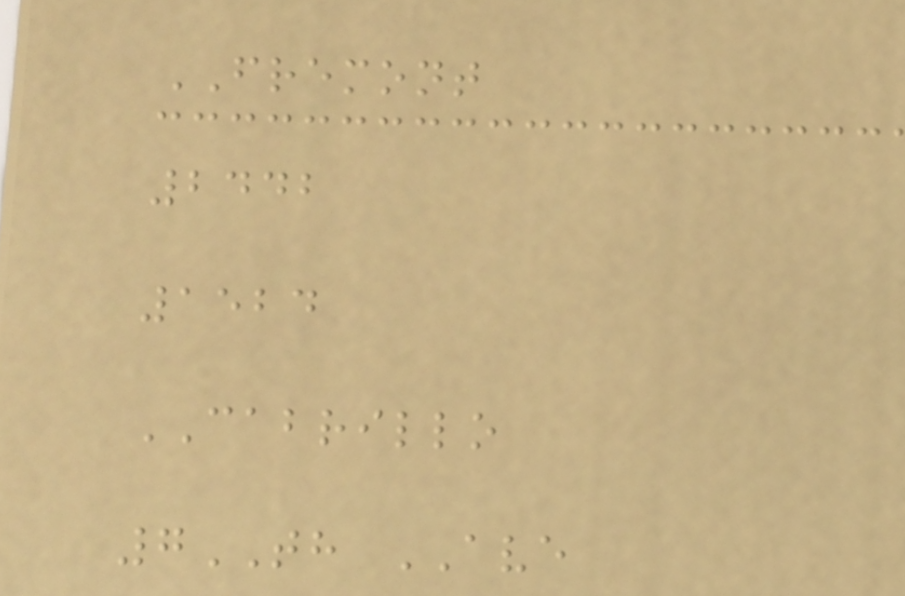FREMONT
2442
1524
CABRILLO
7TH AVE
